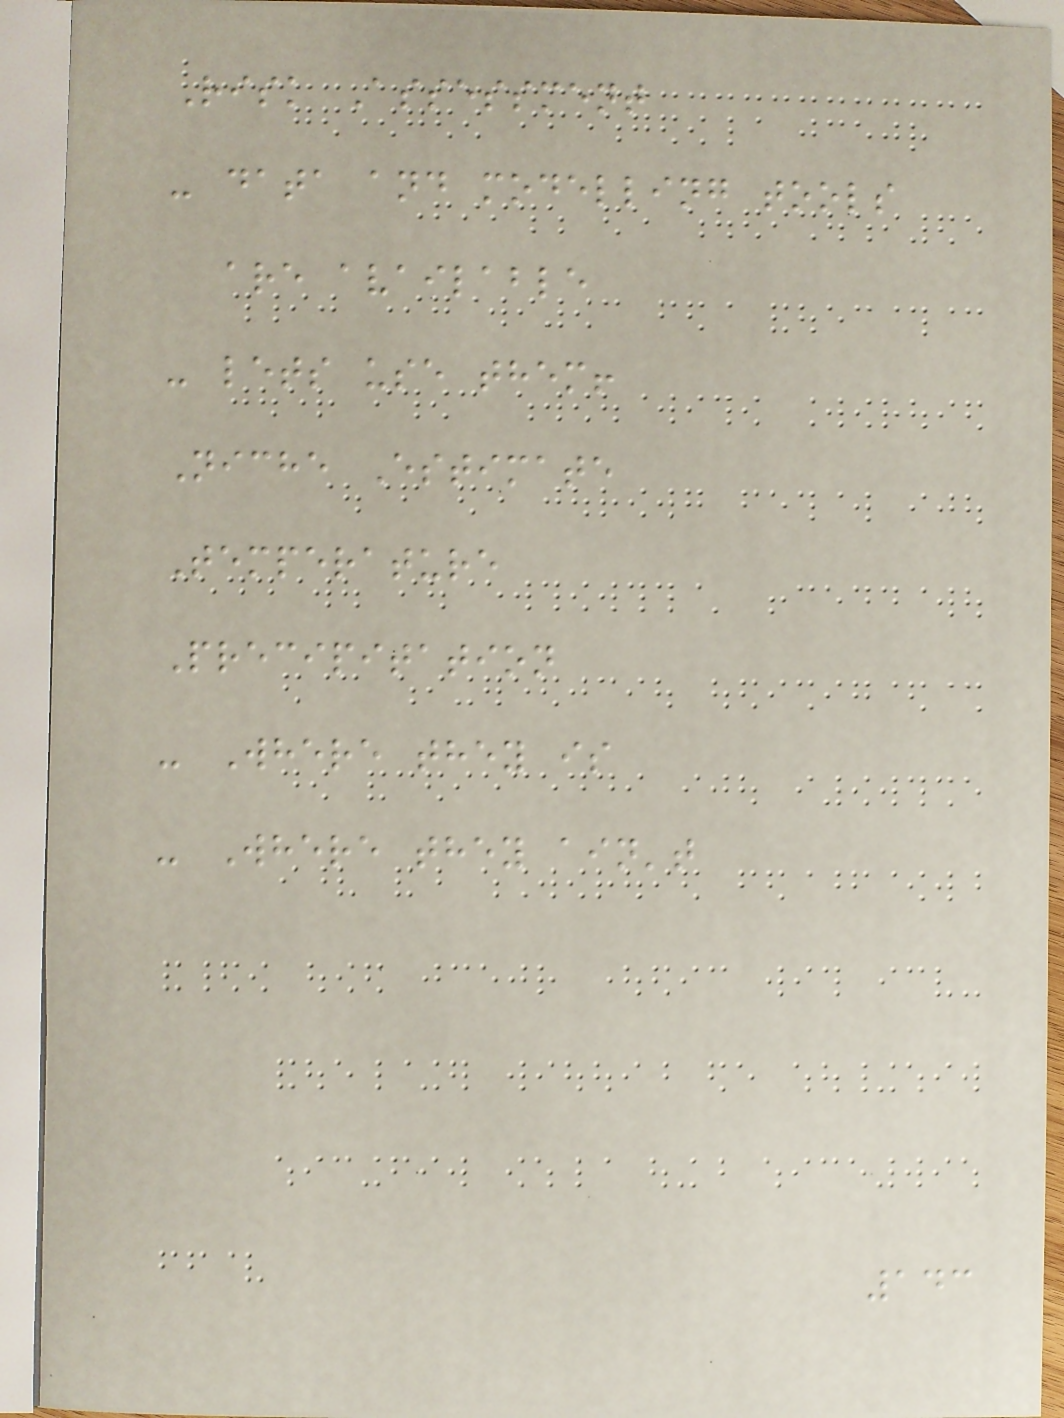Risk Assessment
- data and modelling tools
are available
- lets use them!
Niche Estimate
Temperature
Precipitation
- Where they is
- Where they ain't
143
